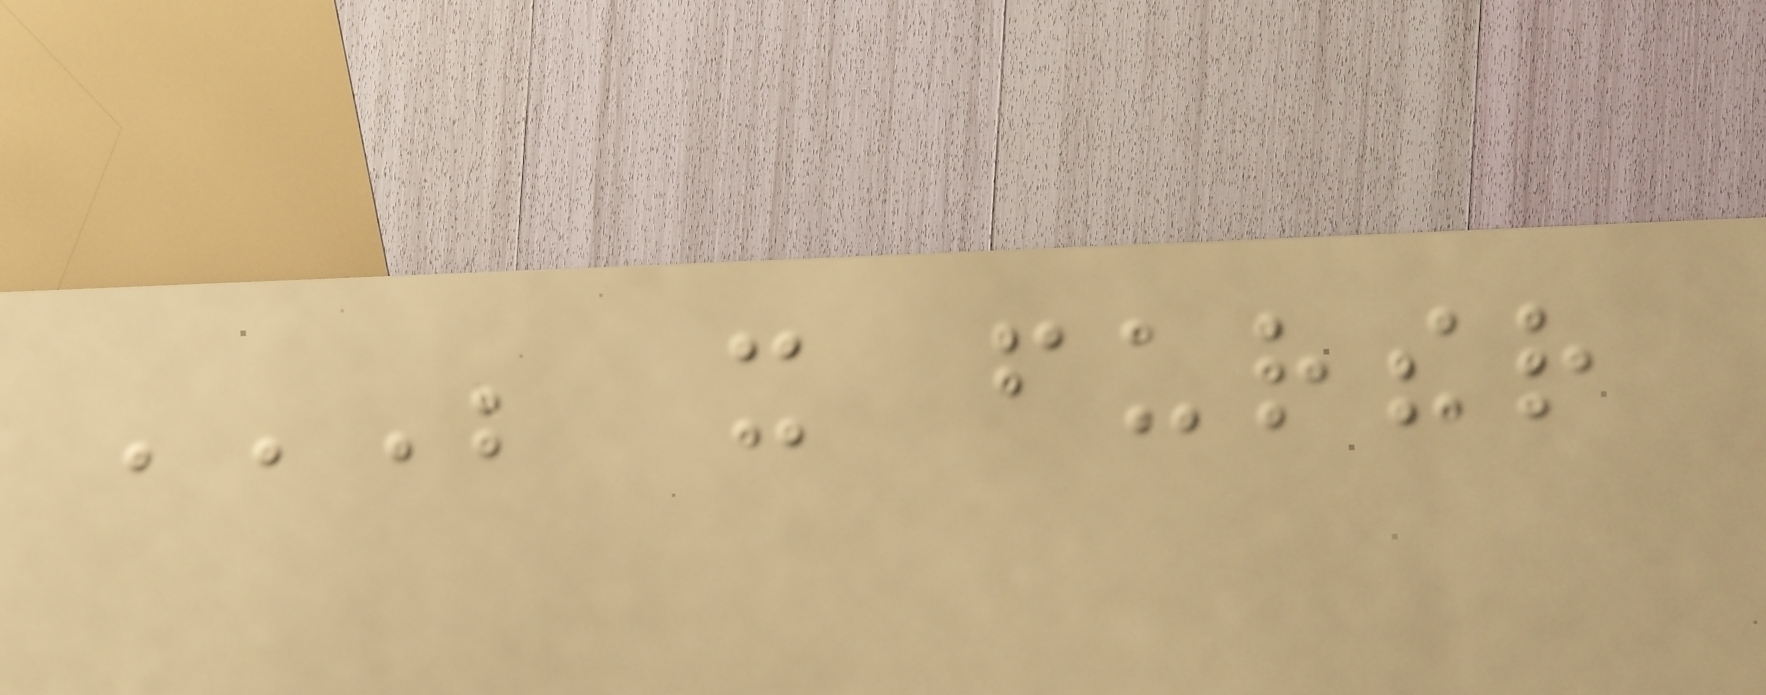BE IT FURTHER
